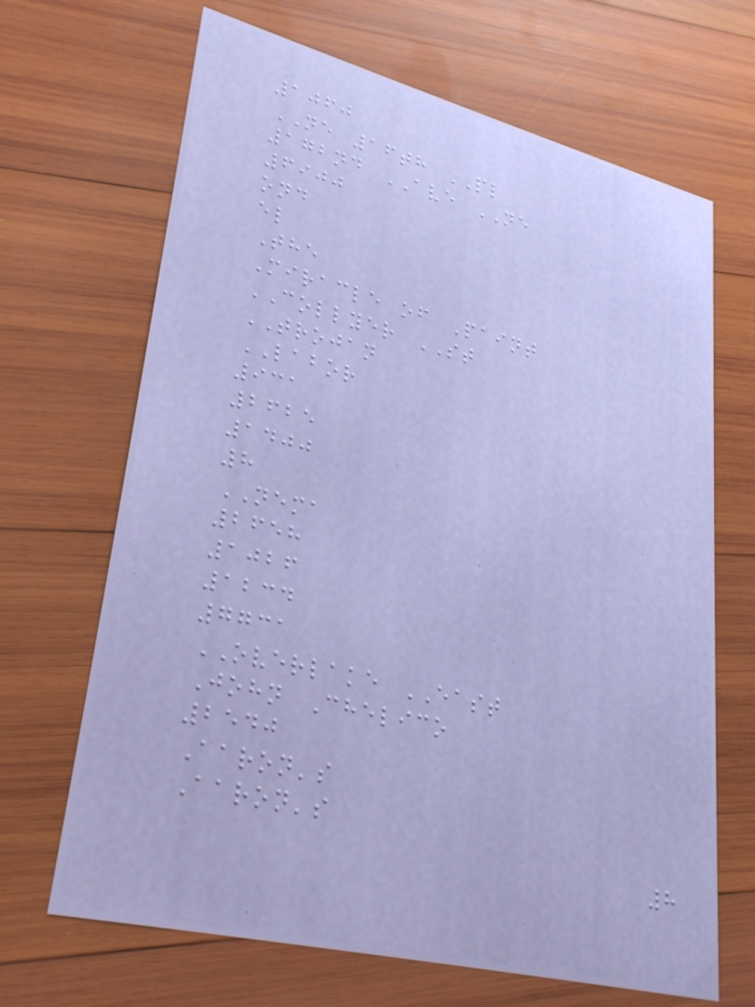1060
NE 16th PL
172nd AVE NE
6900
ond
el
The
Miracle of Paint
COLLYER ST
TROJAN
LABOR
931
2625
1400
8
NEMA
2658
1026
1234
7731
OVERLAKE EAST
John Chelico
2540
Aaron's
Aaron's
8
